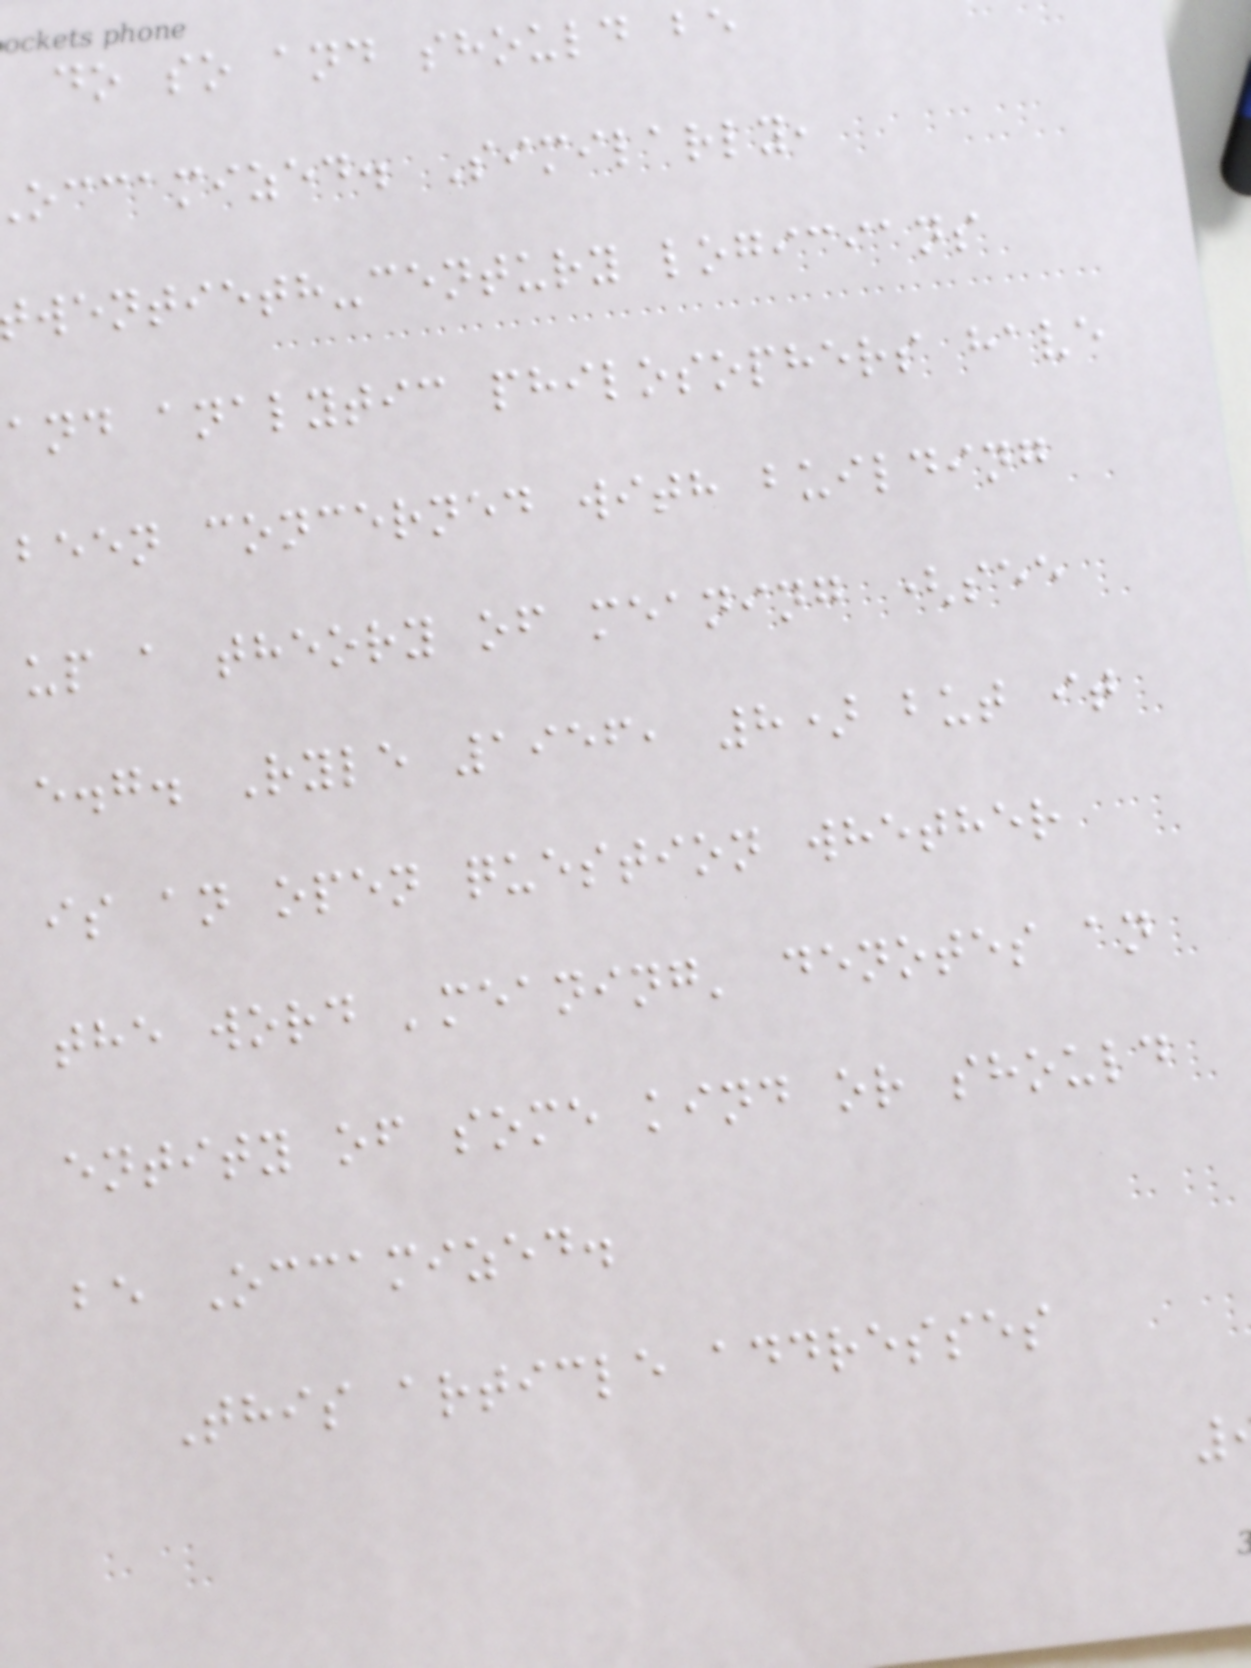do so and should be
occamized. Similarly,
wentieth-century logicians
and analytic philosophers have
been concerned with building
up a theory of meaning (see
e.g. Ryle 1956, 8) but it
is an open question whether
the word 'meaning' denotes an
entity of some kind or should
be Occamized.
This article addresses
